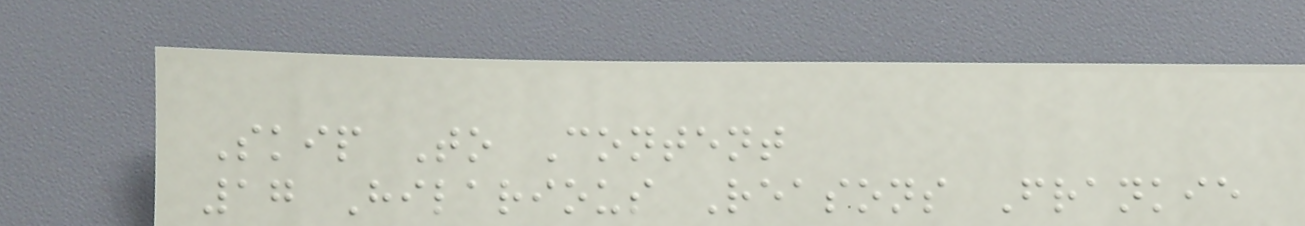Skip To Content
17 Hilarious Reasons Frankie
